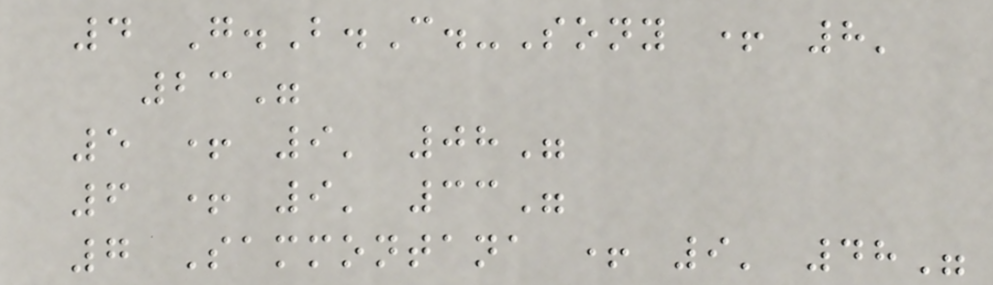4 G.B.C.-Sony + 8'
23"
5 + 9' 08"
6 + 9' 33"
7 Sammontana + 9' 48"
